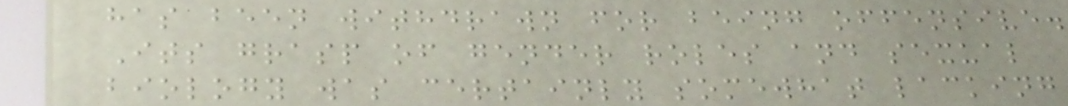has been withdrawn for being offensive.
Its grasp of gender roles and sexual
biology was certainly somewhat lacking
